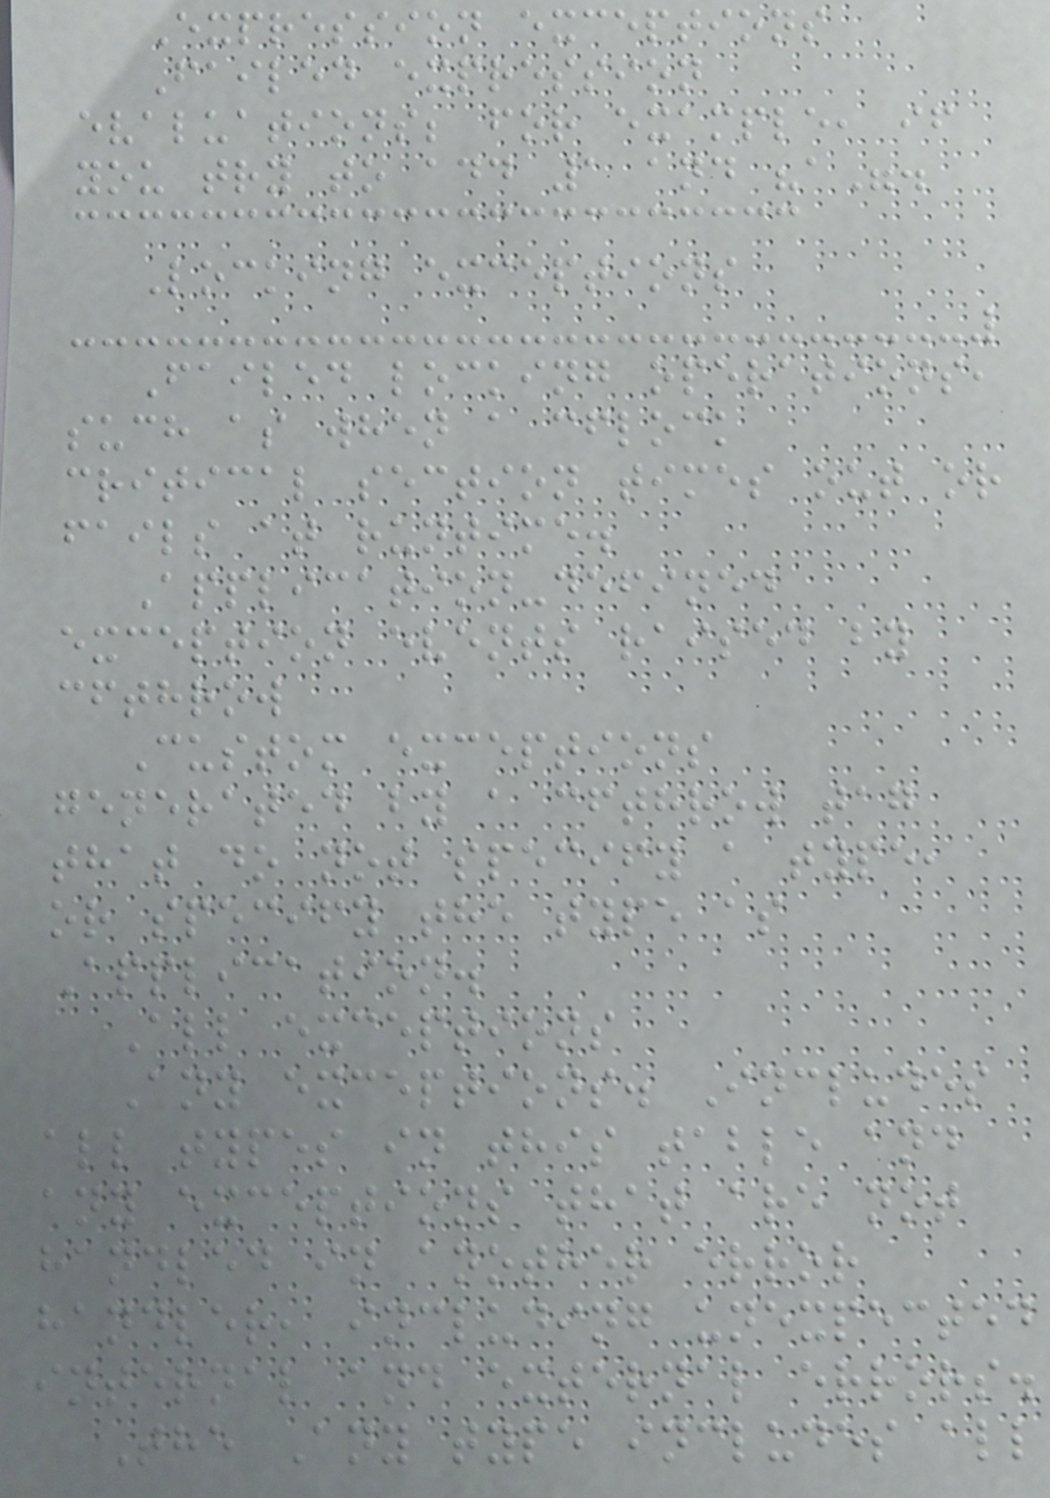Expression exceptions
Failed expression
evaluations; for example, if
you try to add 1 and "a".
Locking exceptions
Failed locking operations,
such as when a cflock
critical section times out or
fails at runtime.
Application-defined
exception events raised by
cfthrow
Custom exceptions
generated by a cfthrow tag
that do not specify a type,
or specify the type as
Application.
All exceptions
Any exceptions. Includes
all types in this table and
any exceptions that are not
handled in another error
handler, including unexpected
internal and external errors.
The Any type includes all
